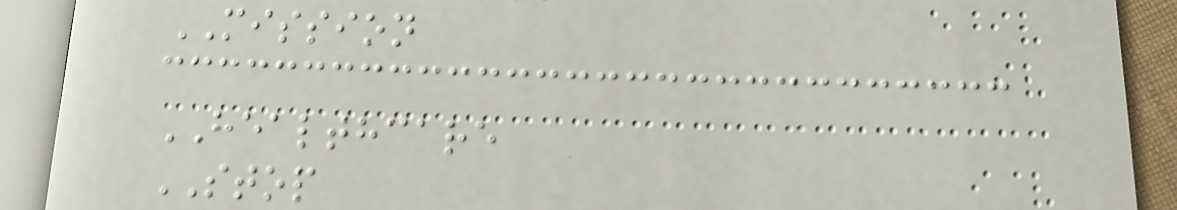MISSION
HEALTHCARE
STOP
